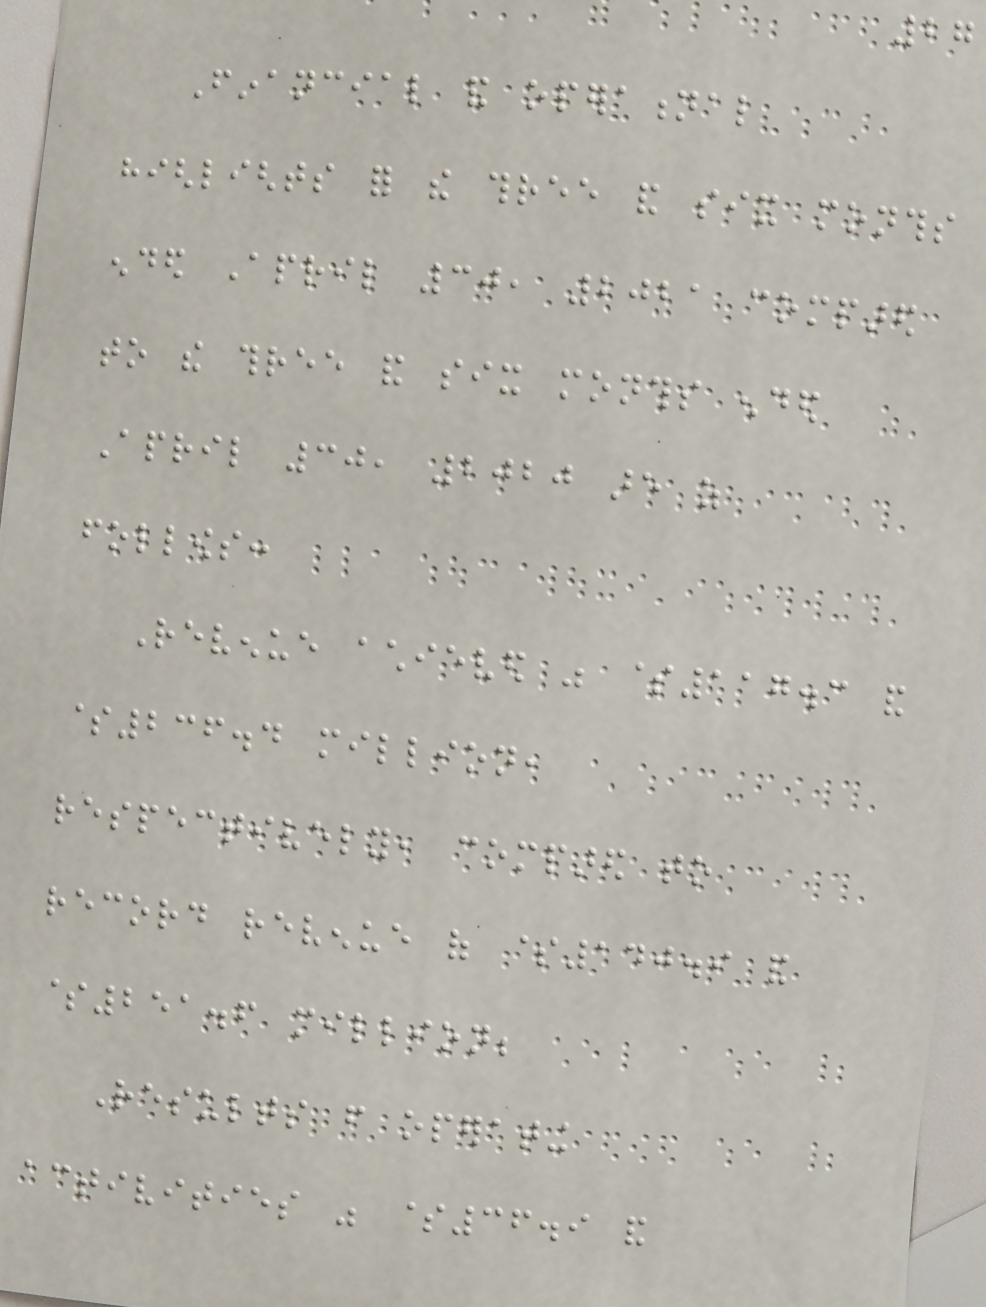27
Financial and operational
highlights for the three and six months
ended April 30, 2021 compared
to the three and six months ended
April 30, 2020 are as
follows:
Revenue achieved was $117.3 and
$236.4 million,
respectively, compared to
record revenue of $140.9 and
$251.6 million;
Results from operating
activities was $36.9 and
